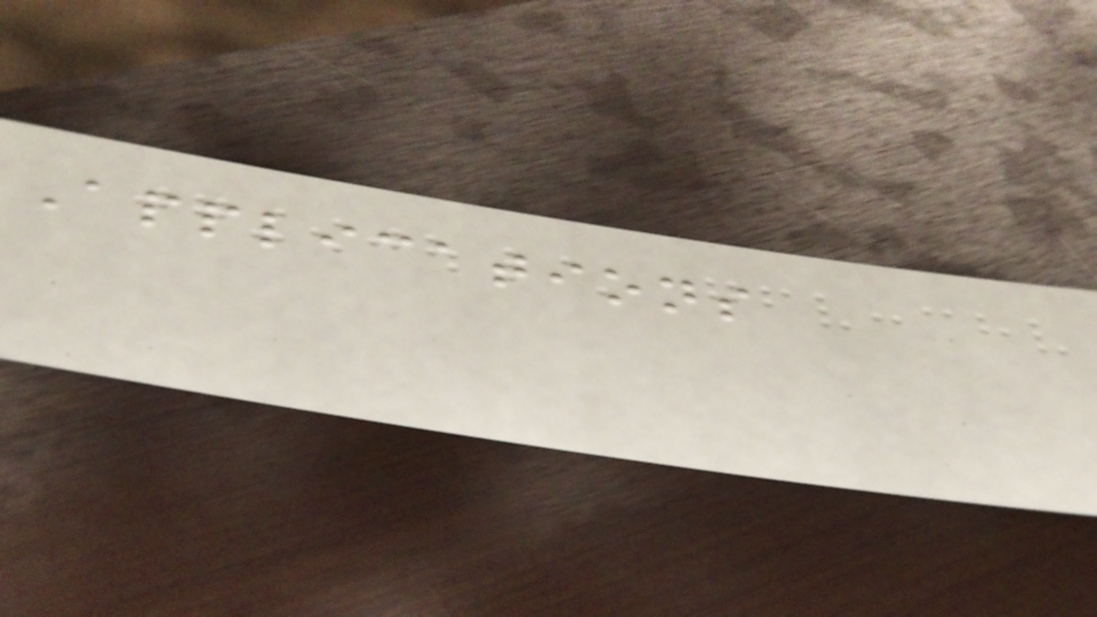Applications
